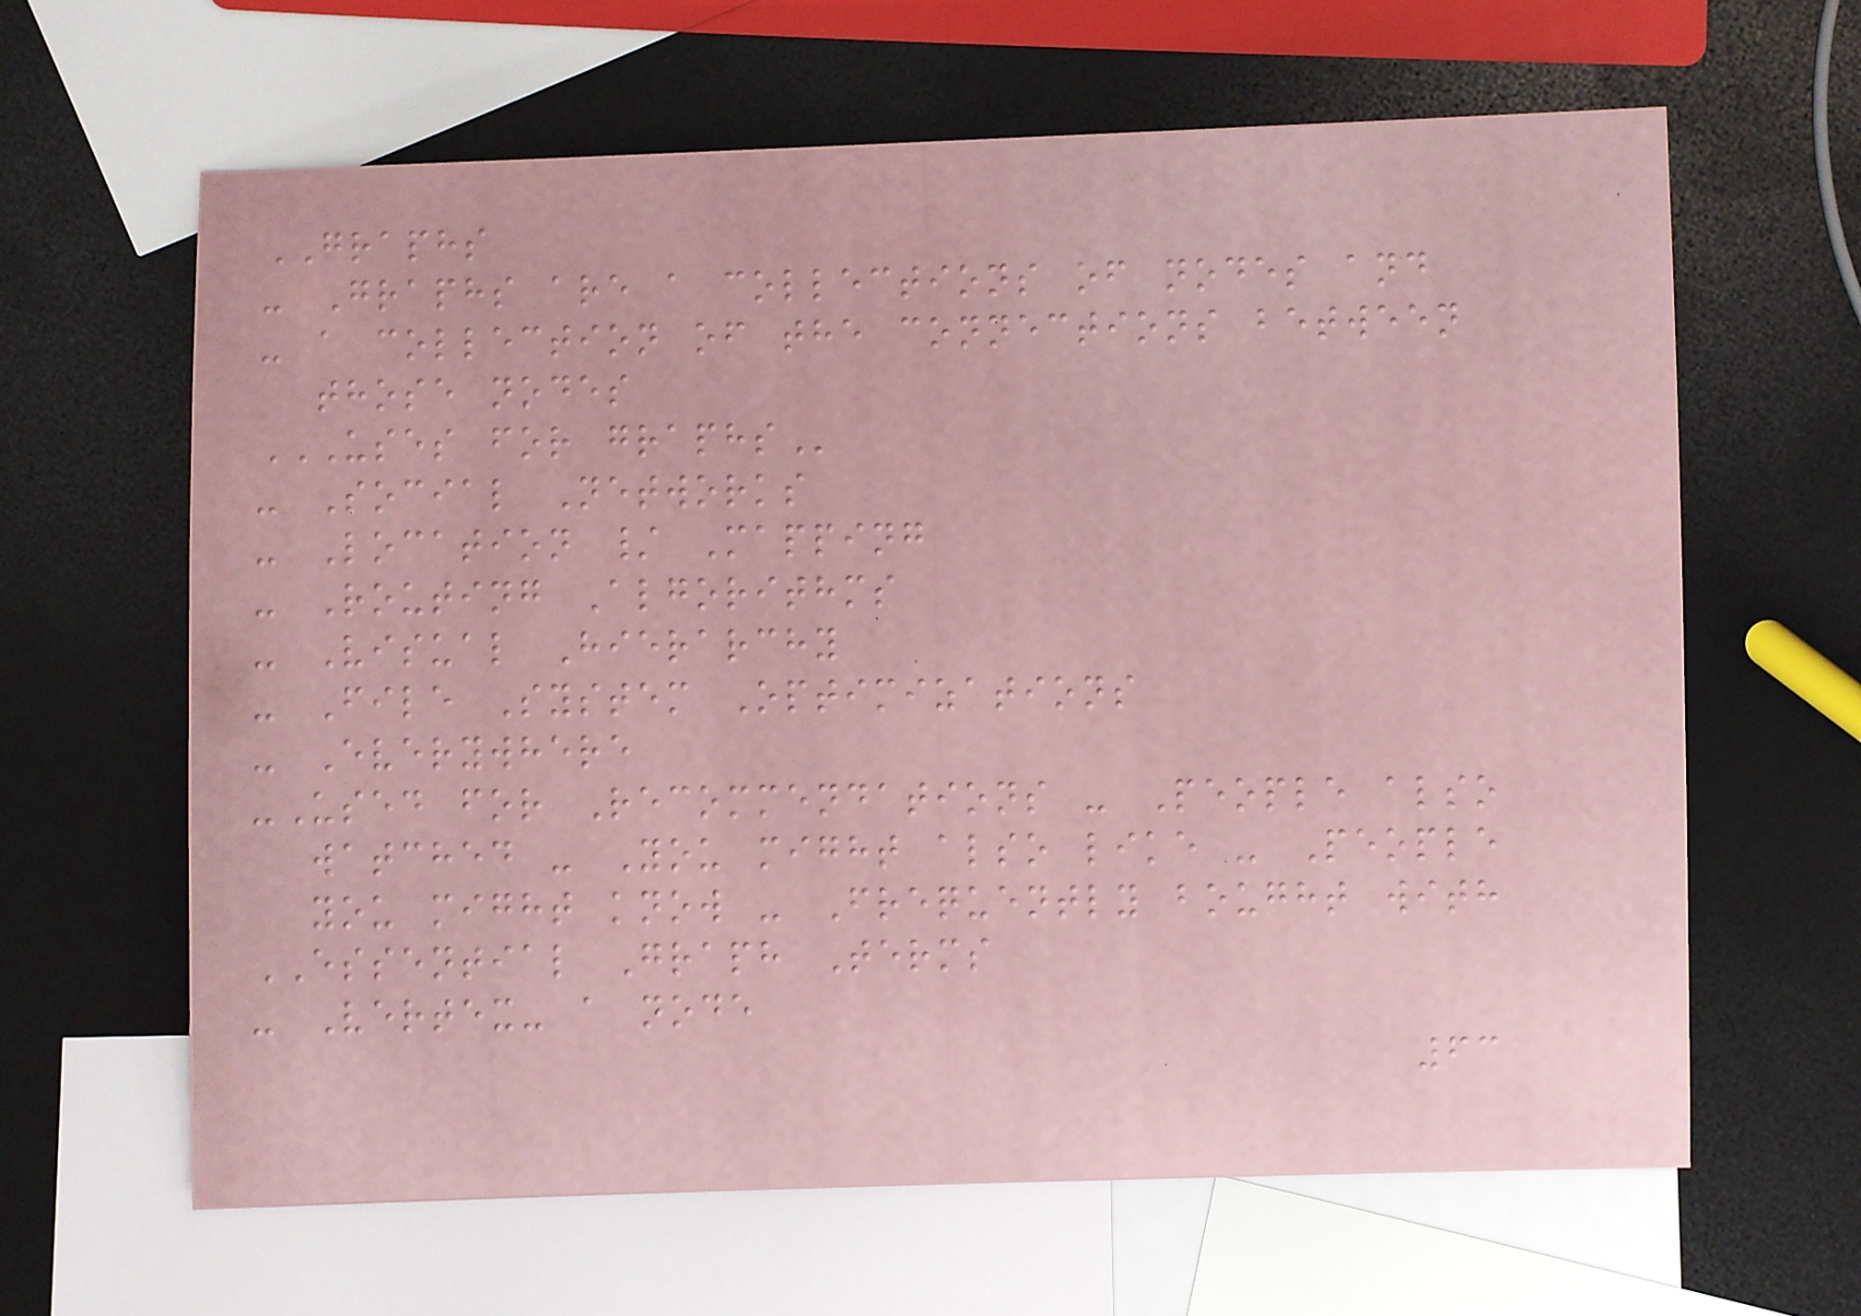GRAPHS
- Graphs are a collections of nodes and
- a collection of the connections between
those nodes
USES FOR GRAPHS
- Social Networks
- Location / Mapping
- Routing Algorithms
- Visual Hierarchy
- File System Optimizations
- Everywhere
-Used for Recommendations - People also
watched - You might also like - People
you might know - Frequently bought with
ESSENTIAL Graph Terms
- Vertex- a node
63
